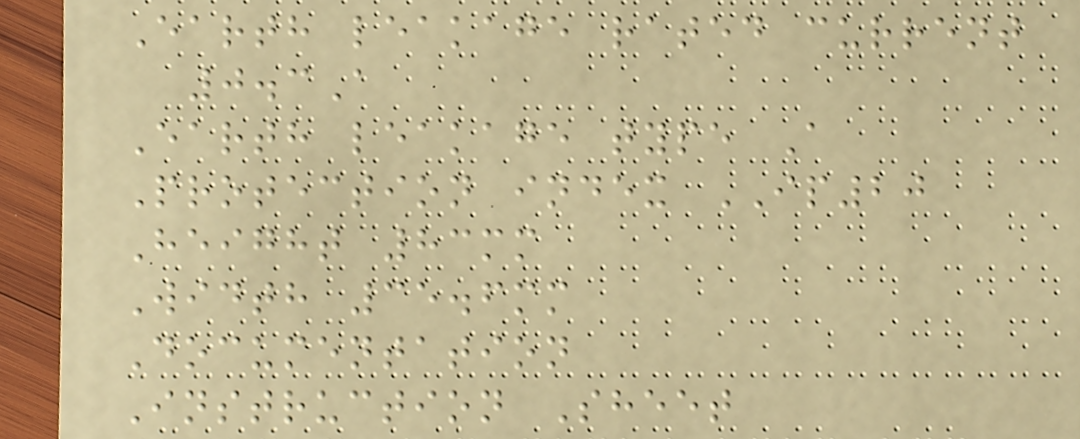Earth leakage rated current
0.3A
Earth leakage type A
Protection index IP20
Height 83mm
Width 35.6mm
Documentation
Instruction Sheet
